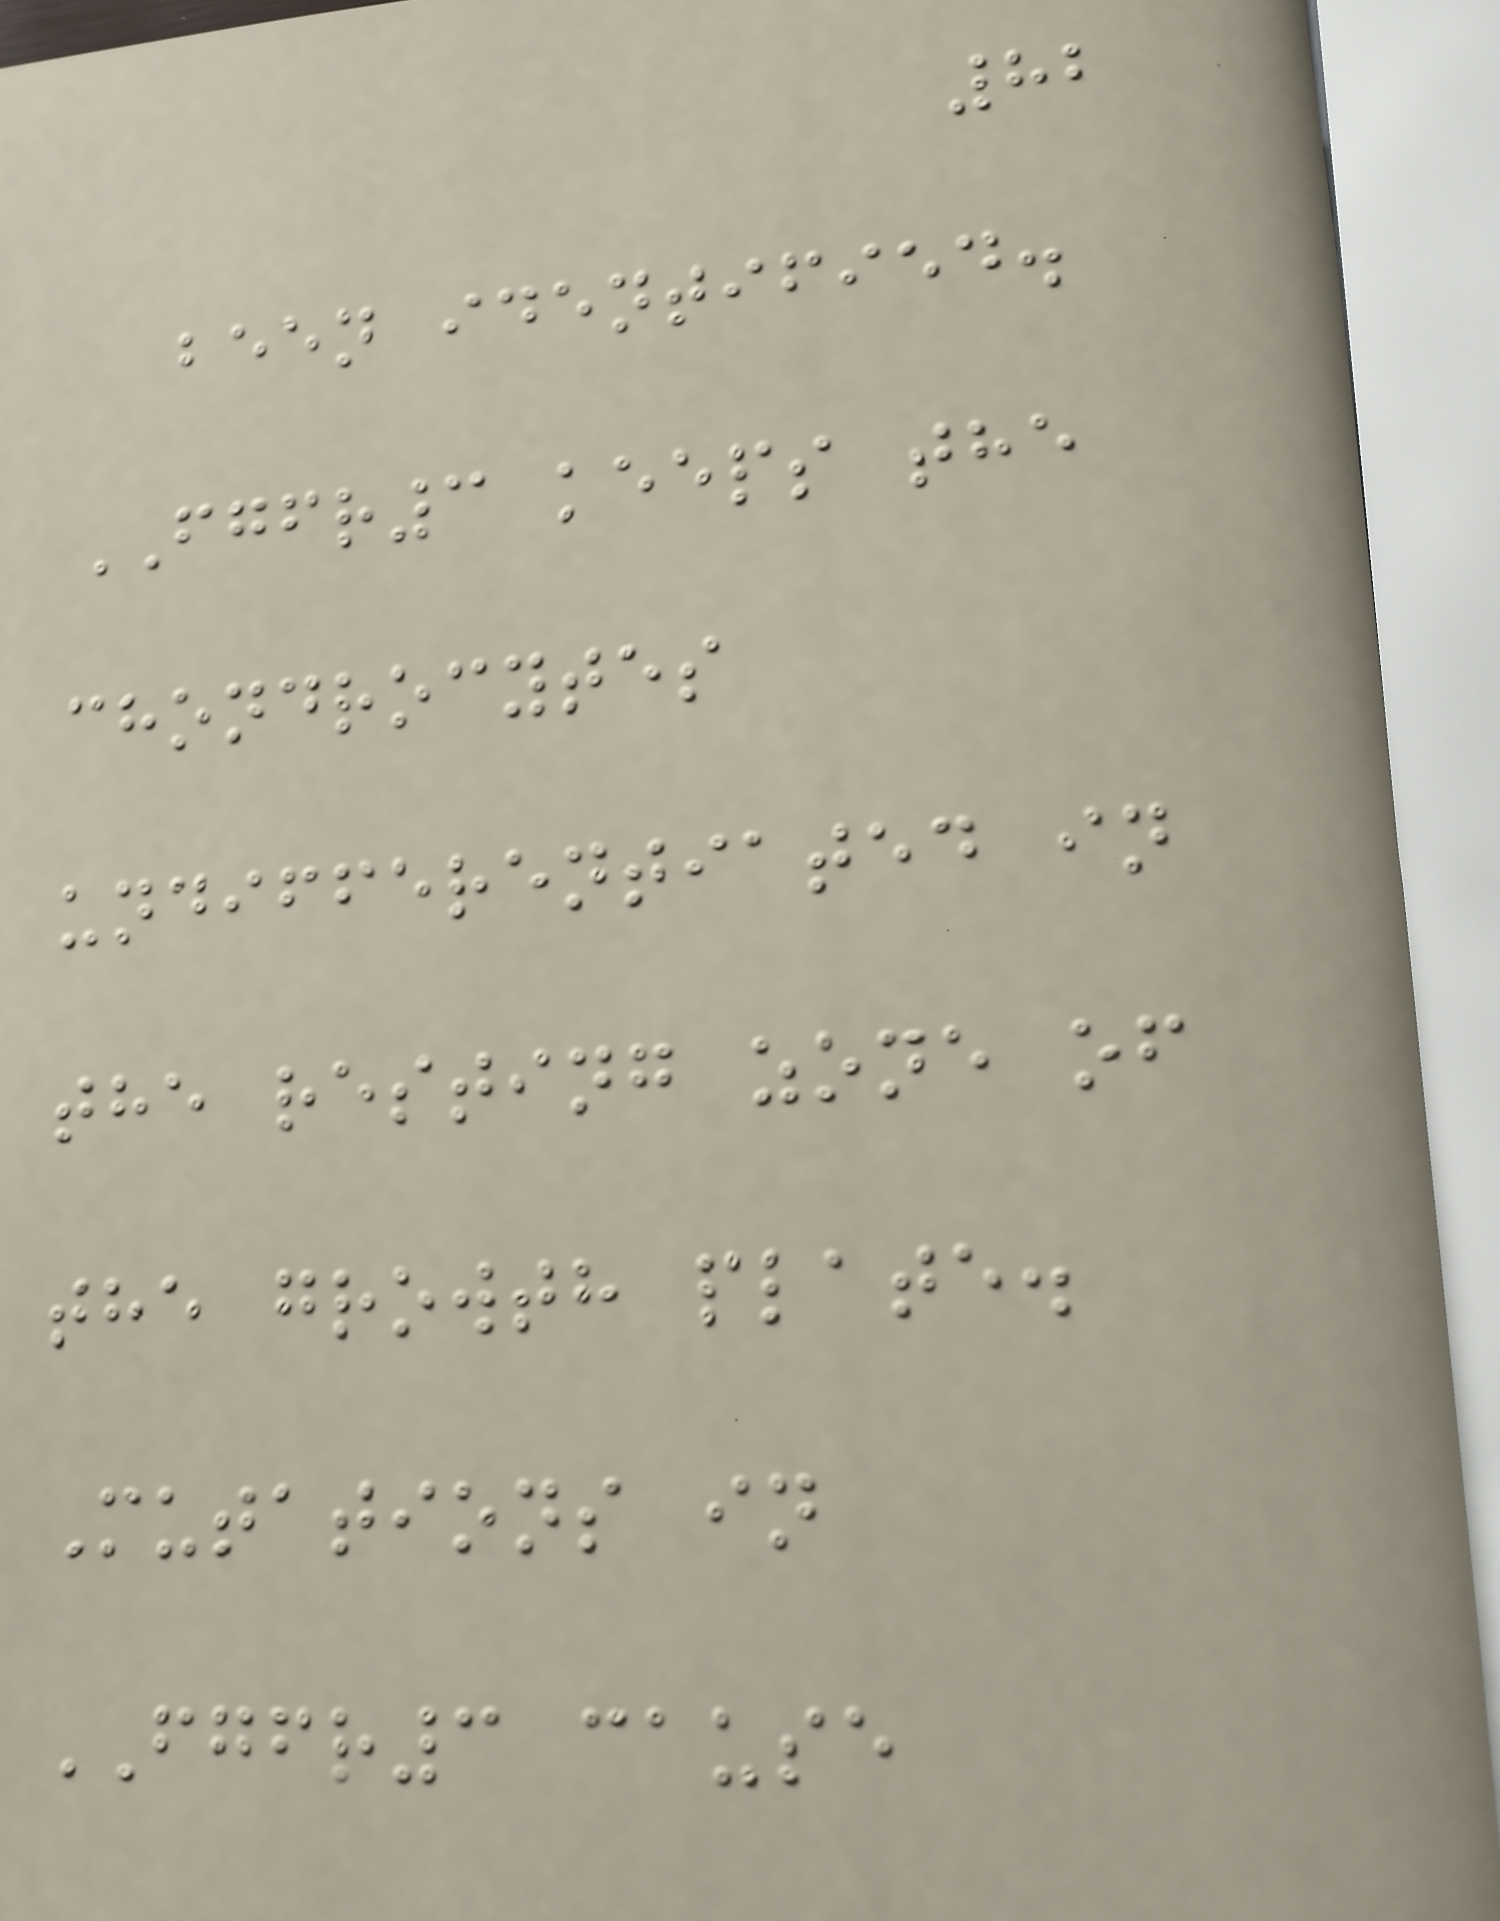82
been identified.
FGFR3 keeps the
chondrocytes
undifferentiated in
the resting zone of
the growth plate.
Mutations in
FGFR3 cause
